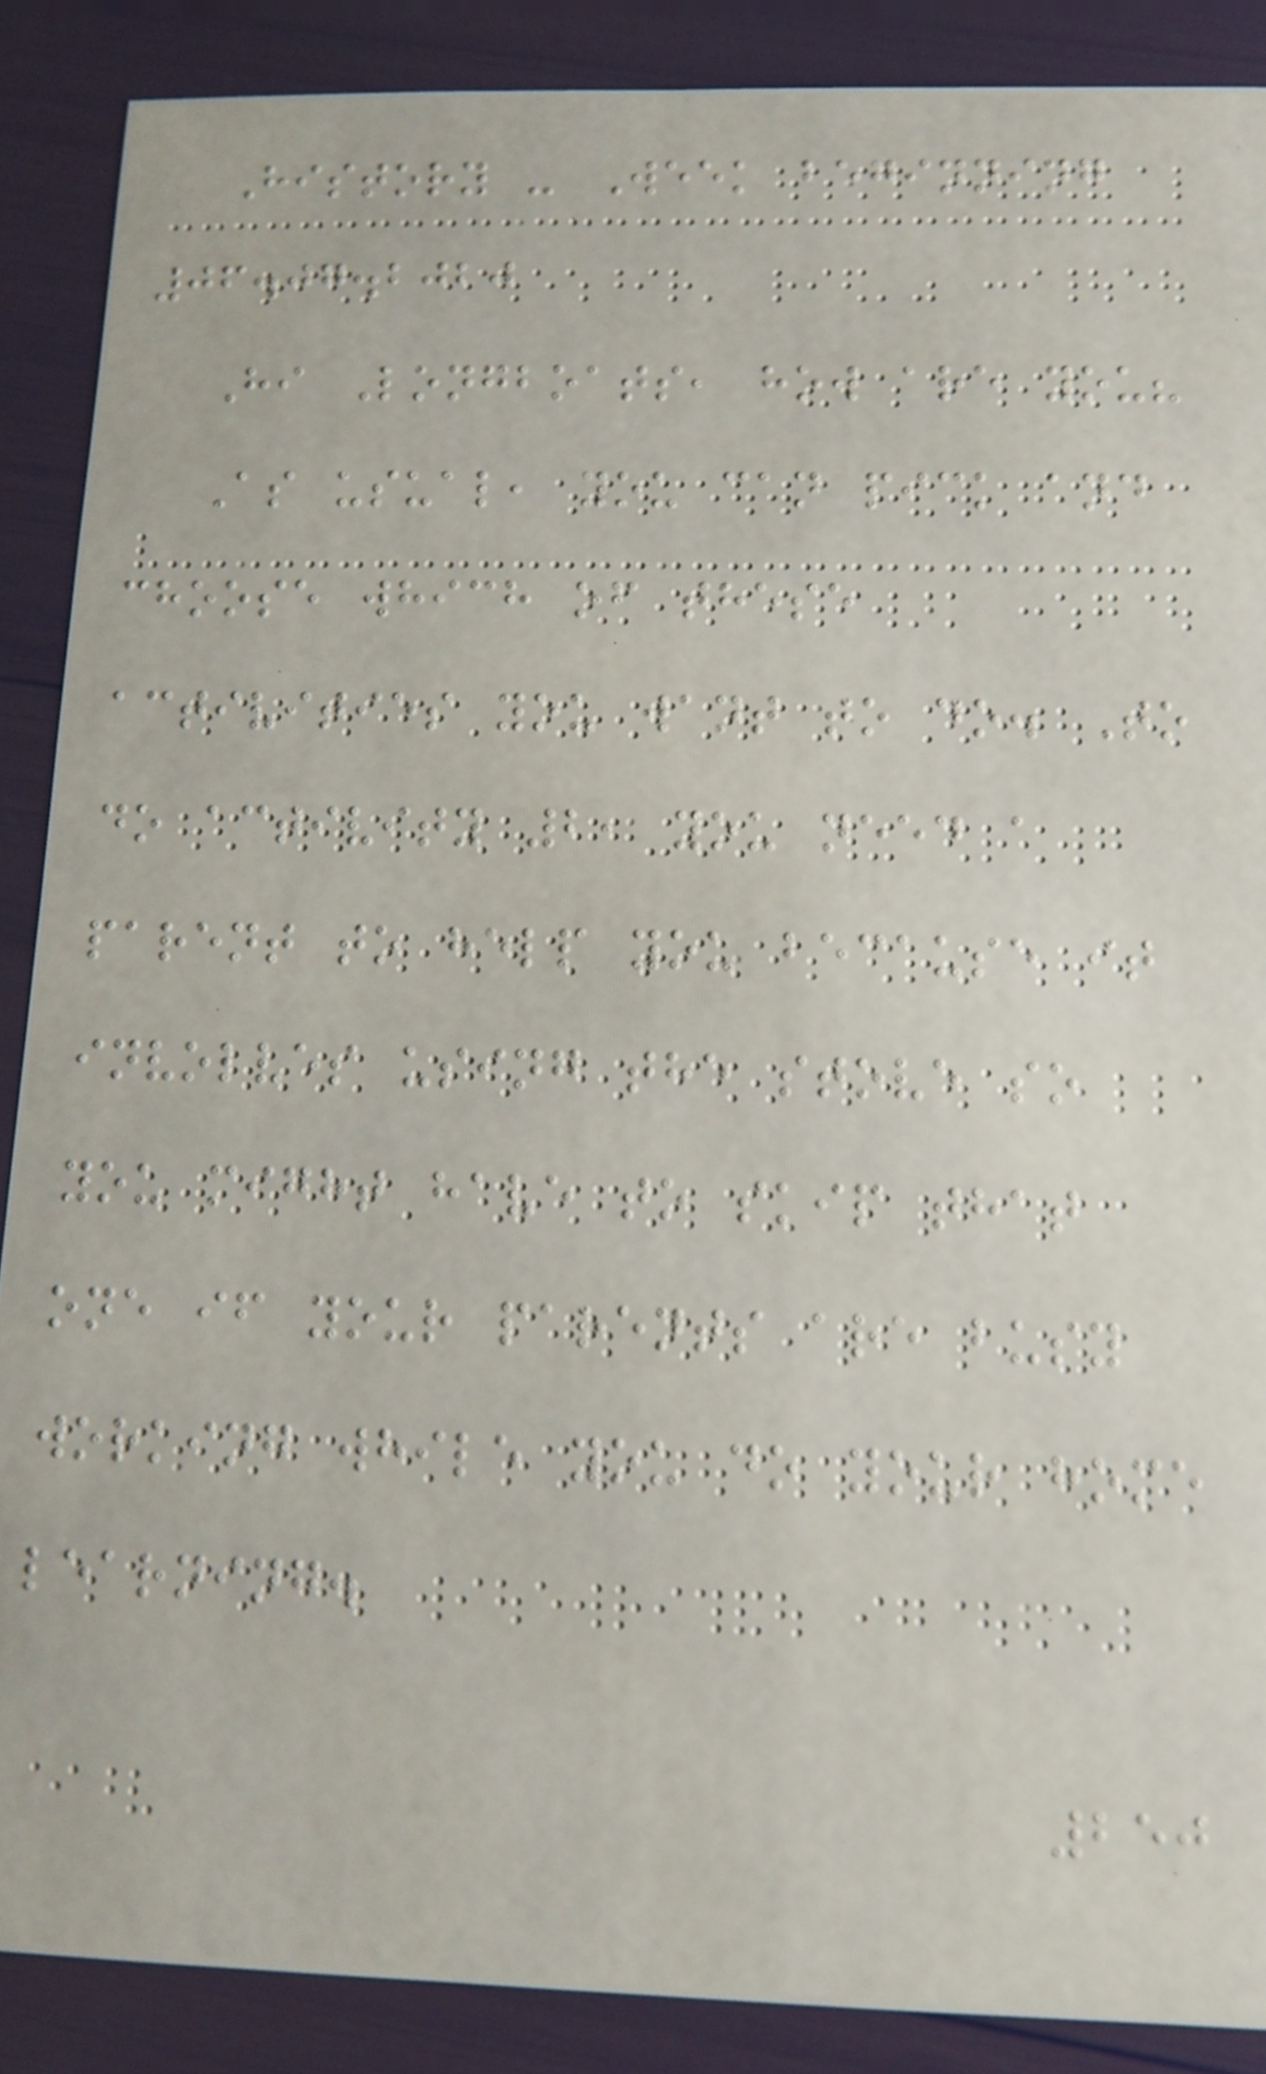History - Week beginning
06.07.2020
Hi Longboats, how are you?
As usual, you can pick and
choose which of these
activities you want to do. To
do activity 2, you need a
parent to help you because it
involves using the stove so
you might have to skip that
one if your parents are busy
working while you do your home
learning.
250
